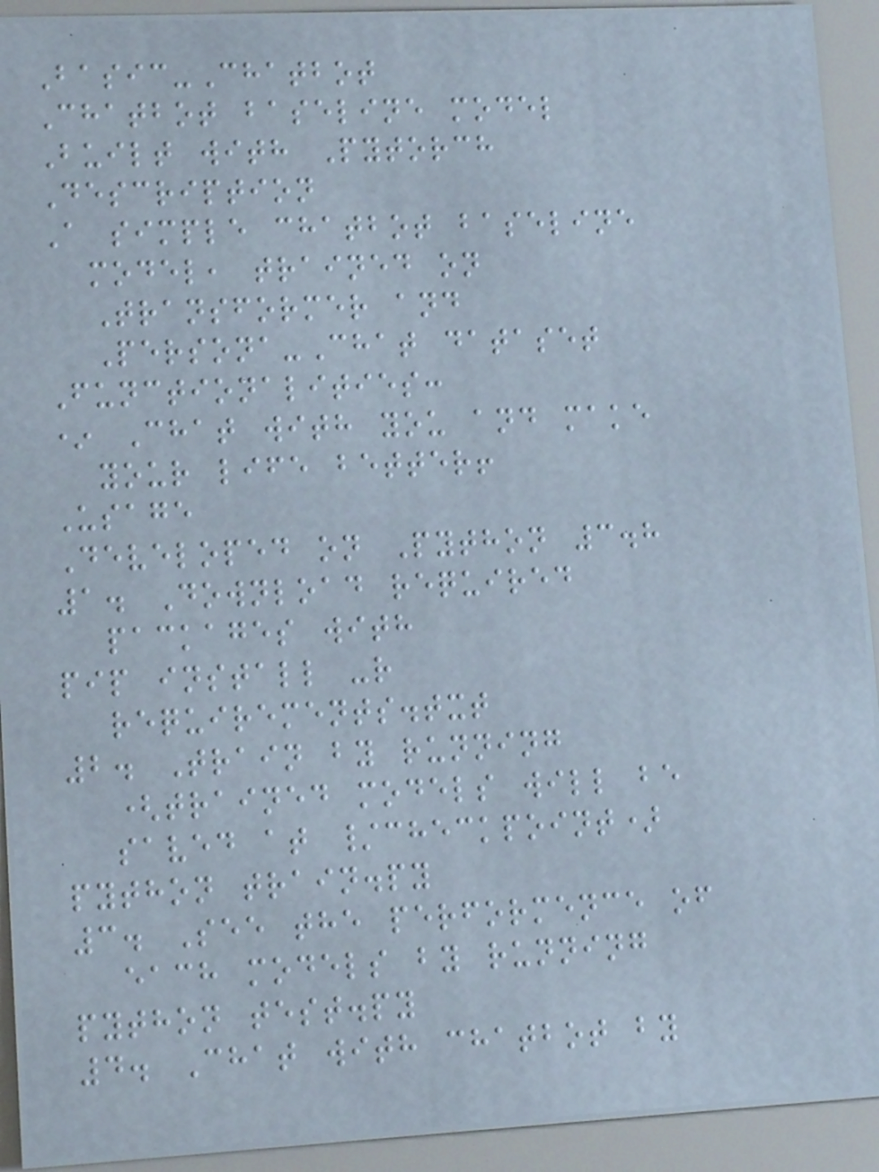Basic-Chatbot
Chatbot baseline model
Built with Pytorch
Description
A simple chatbot baseline
model, trained on
Transformer and
Persona-Chat dataset
Functionalities:
* Chat with you and make
your life better!
Usage
Developed on Python 3.8
1. Download required
packages with
pip install -r
requirements.txt
2. Train by running
(trained models will be
saved at /checkpoint)
python train.py
3. See the performence of
each models by running
python test.py
4. Chat with chatbot by
